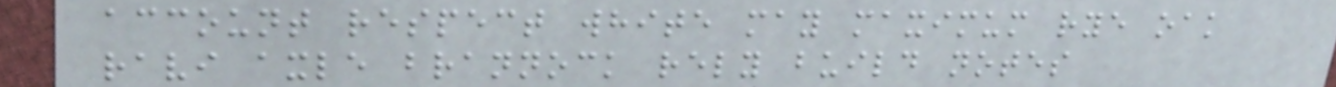account respect white may maximum rye oak
ravi axle brannock rely build notes
